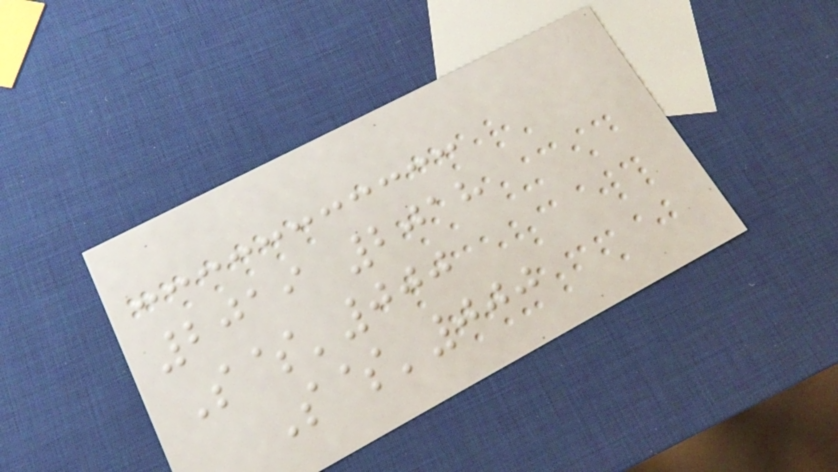2019 2018
S$'000
S$'000
